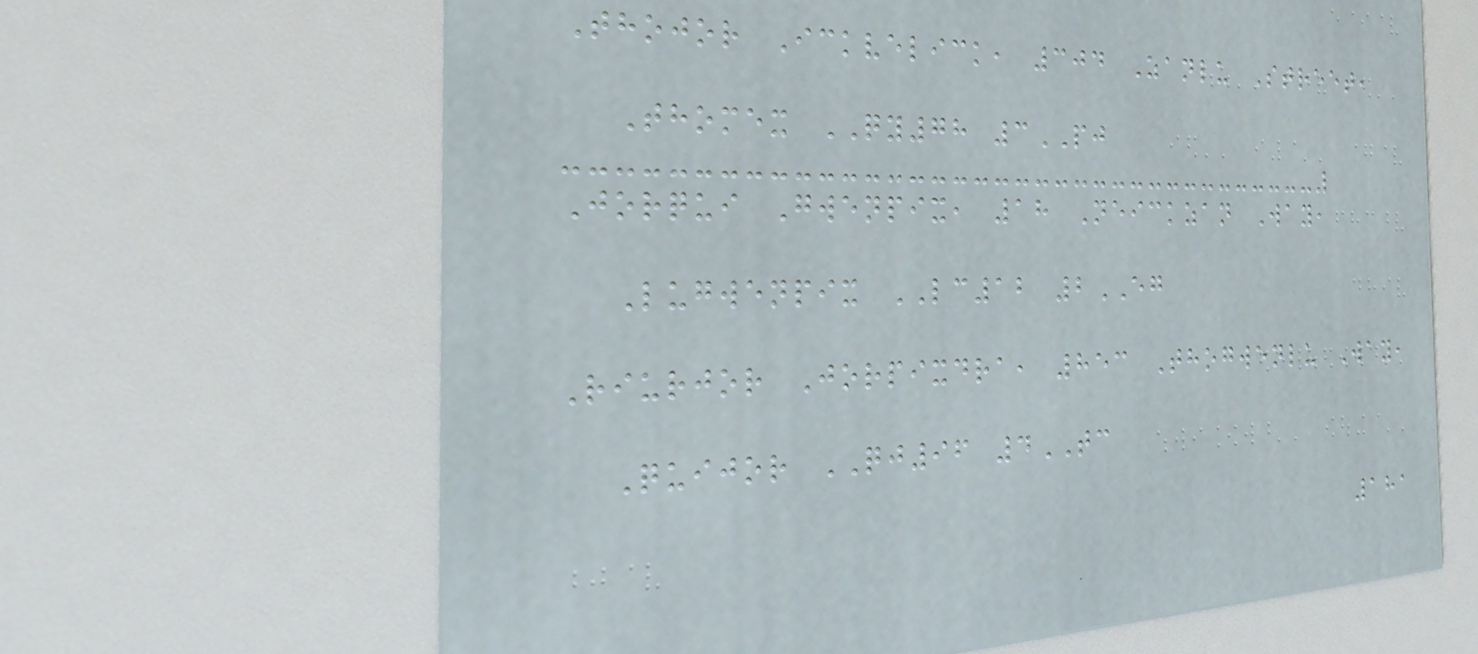Thojor Ickvelick, 304 Zanlu Street,
Thomex QY78 3PJ
Jorqui Gwenpix, 18 Neickzan Way,
Lugwenpix LC12 2EG
Riurjor Jorpixdra, 853 Thogwenlu Way,
Quijor QJ96 4TC
181
